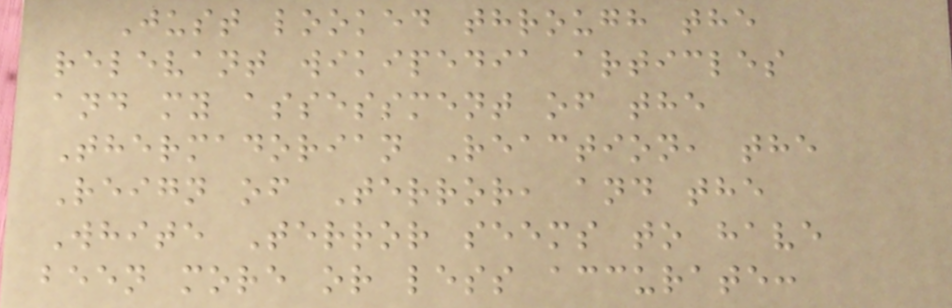Just looked through the
relevant wikipedia articles
and my assessment of the
Thermadorian Reaction, the
Reign of Terror, and the
White Terror seems to have
been more or less accurate:
